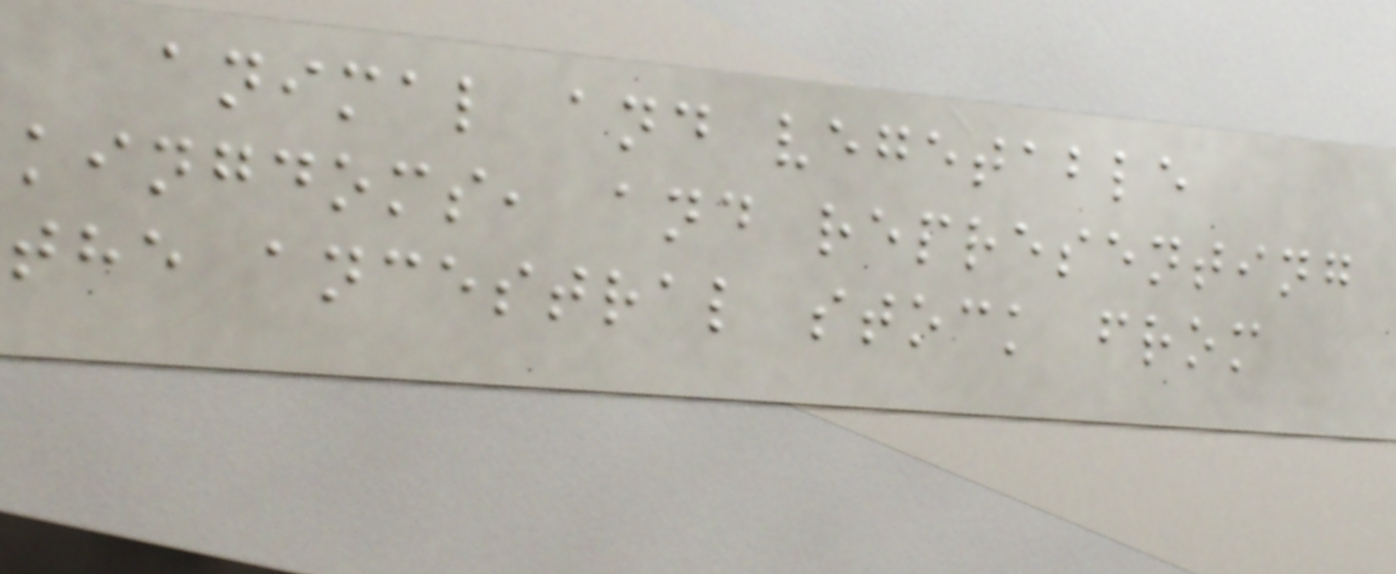animal and vegetable
kingdoms, and representing
the ancestral stock from
